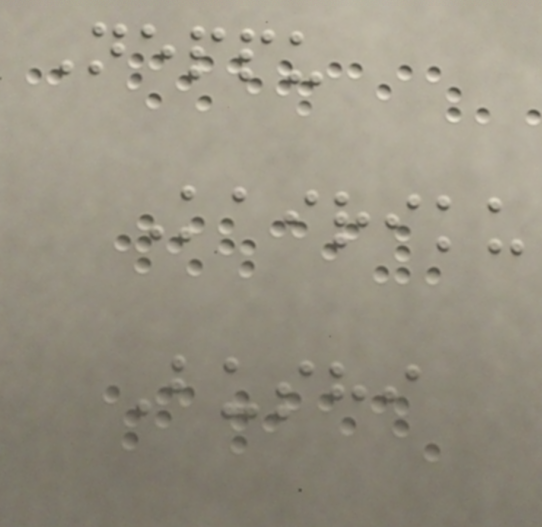Neppu
Kairiku
Bushi
